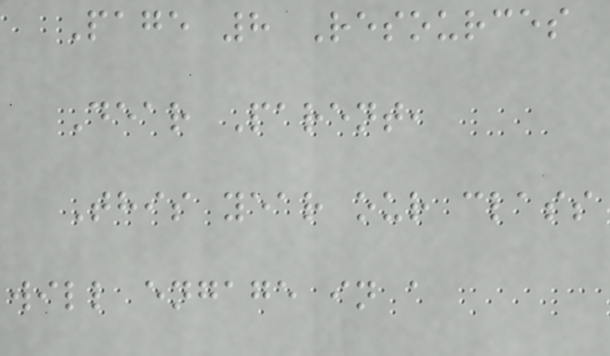Page 8 Resources
Dear Parent,
This year our class
will engage in a
